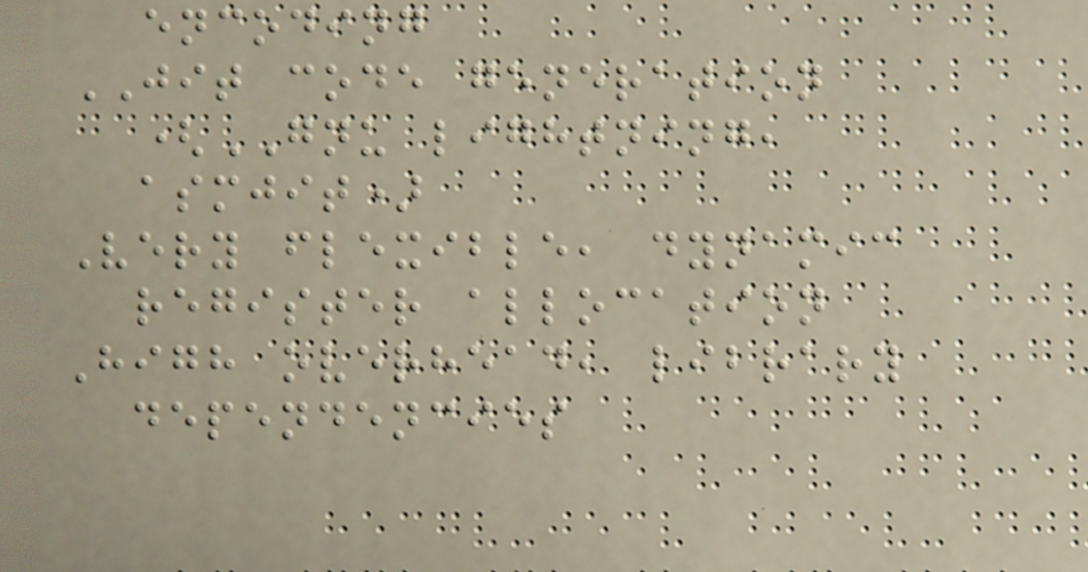encoding
JIT code generation
(GNU lightning,
asmjit)
Very flexible, dynamic
register allocation
High overhead, library
dependencies
